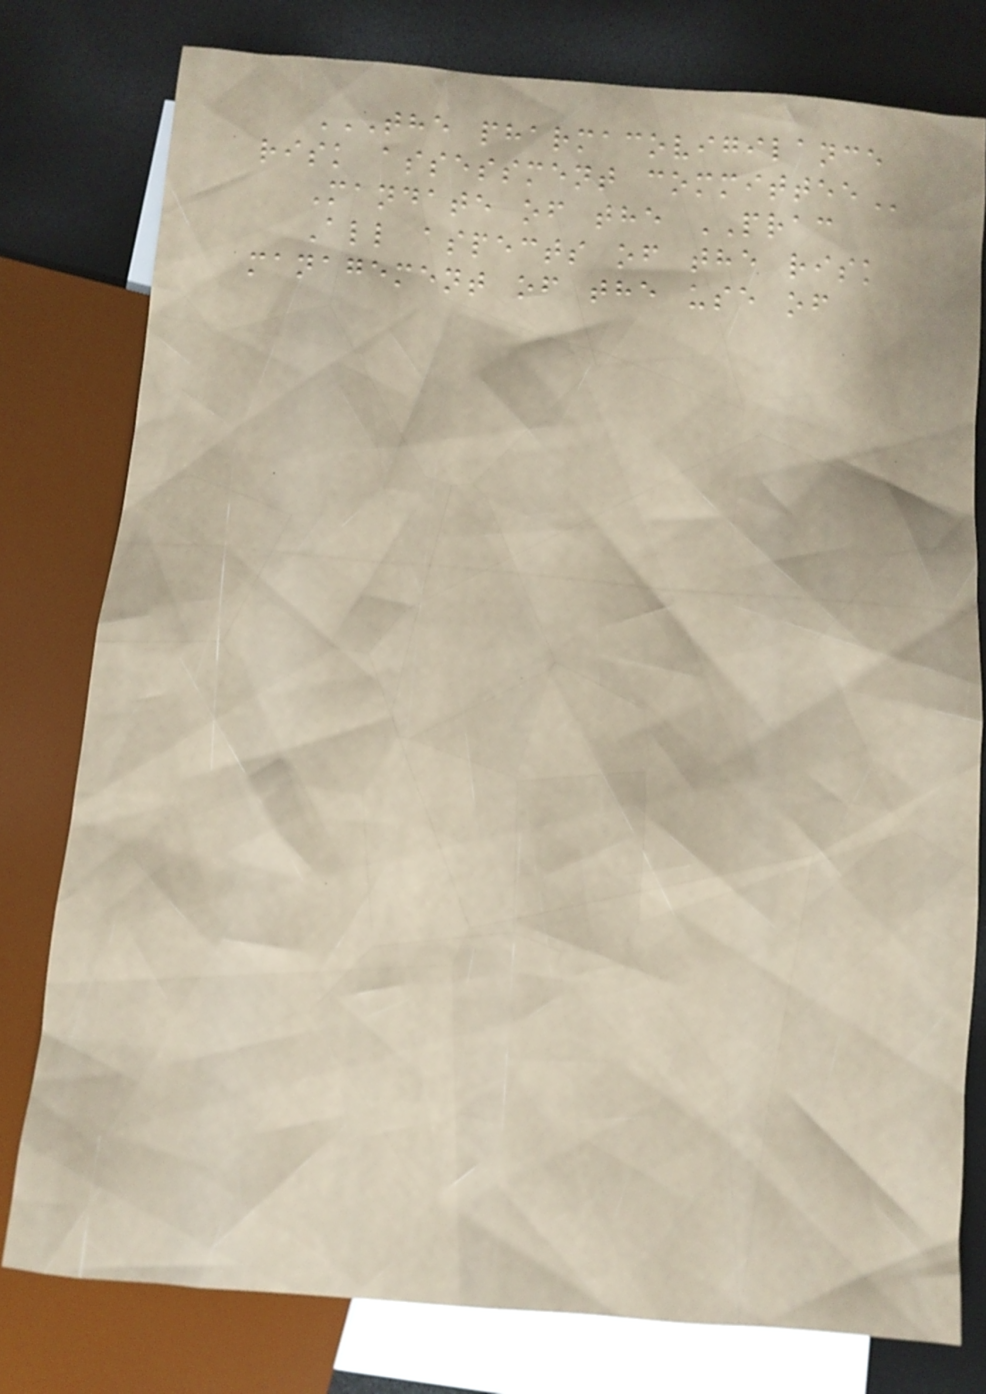THE PHARMACOVIGILANCE
RISK ASSESSMENT COMMITTEE
Mandate of the PRAC
All aspects of the risk
management of the use of
